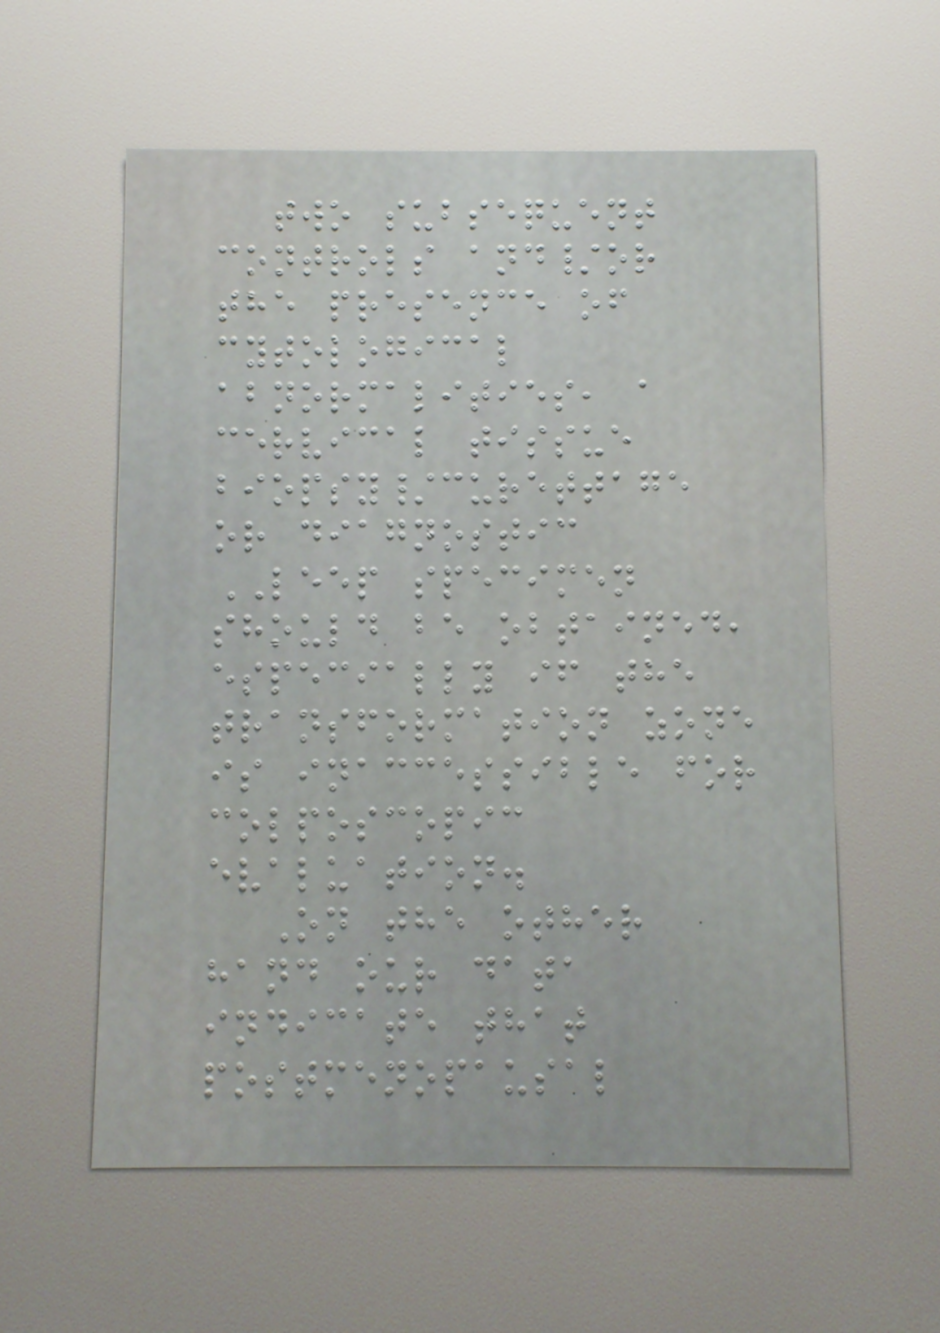two subsequent
controls and/or
the presence of
cytological
abnormalities, a
cervical tissue
biopsy/curettage
or diagnostic
LEEP specimen
should be obtained,
especially if the
transformation zone
is inaccessible for
colposcopic
evaluation.
On the other
hand our data
indicate that
postmenopausal
